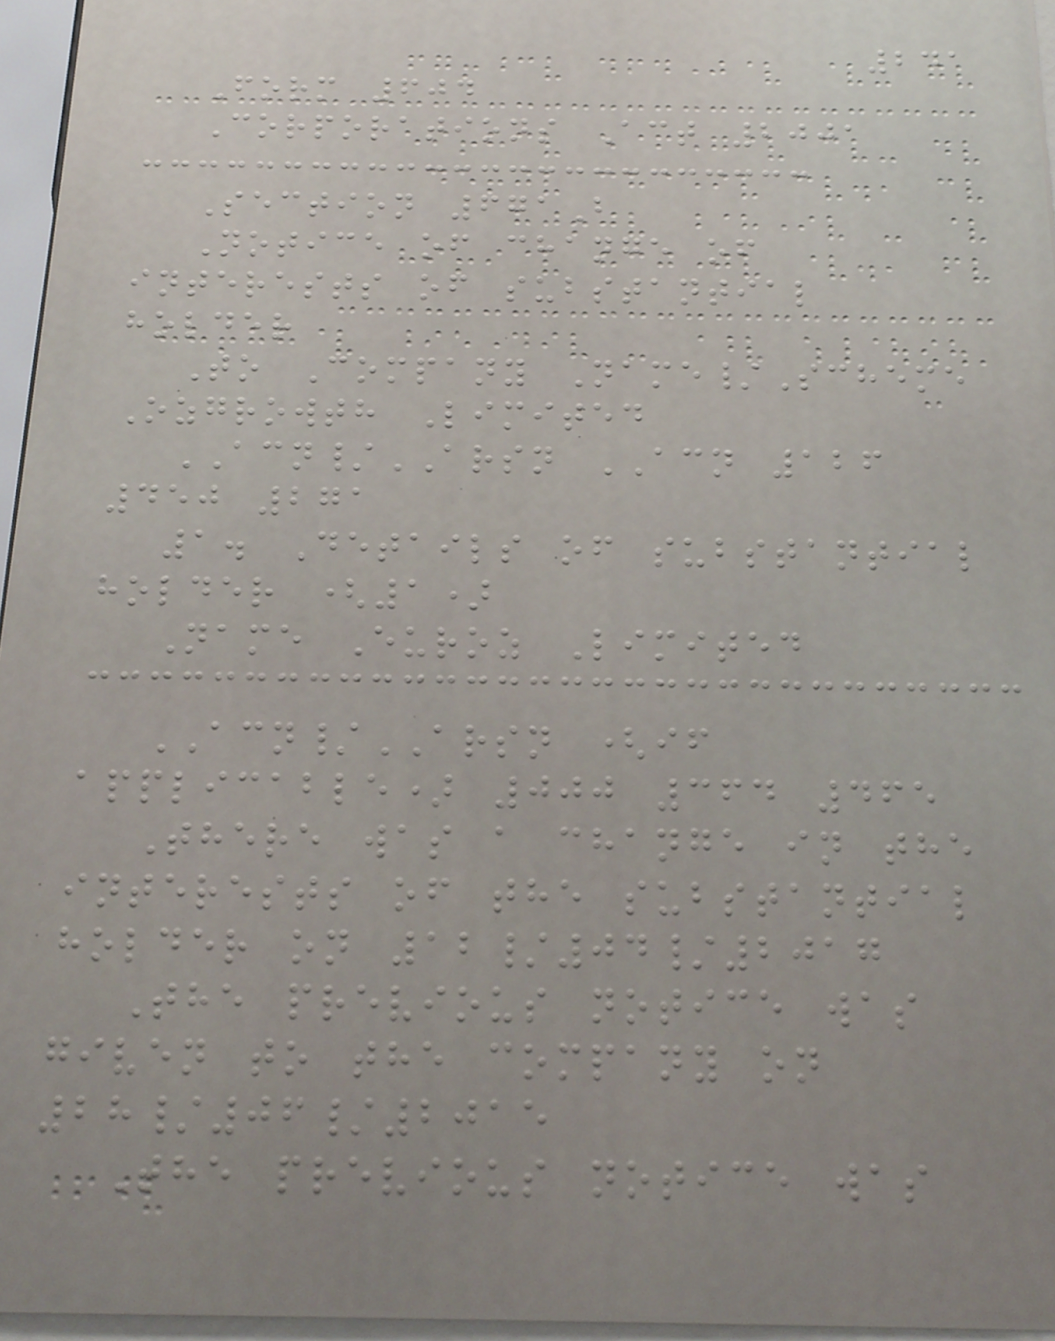241
Form 604
Corporations Act 2001
Section 671B
Notice of change of
interests of substantial
holder
To Company Name/Scheme
Ozgrowth Limited
ACN/ARSN ACN 126
450 271
1. Details of substantial
holder (1)
Name Euroz Limited
ACN/ARSN (if
applicable) 000 364 465
There was a change in the
interests of the substantial
holder on 12/04/2017
The previous notice was
given to the company on
28/06/2015
The previous notice was
